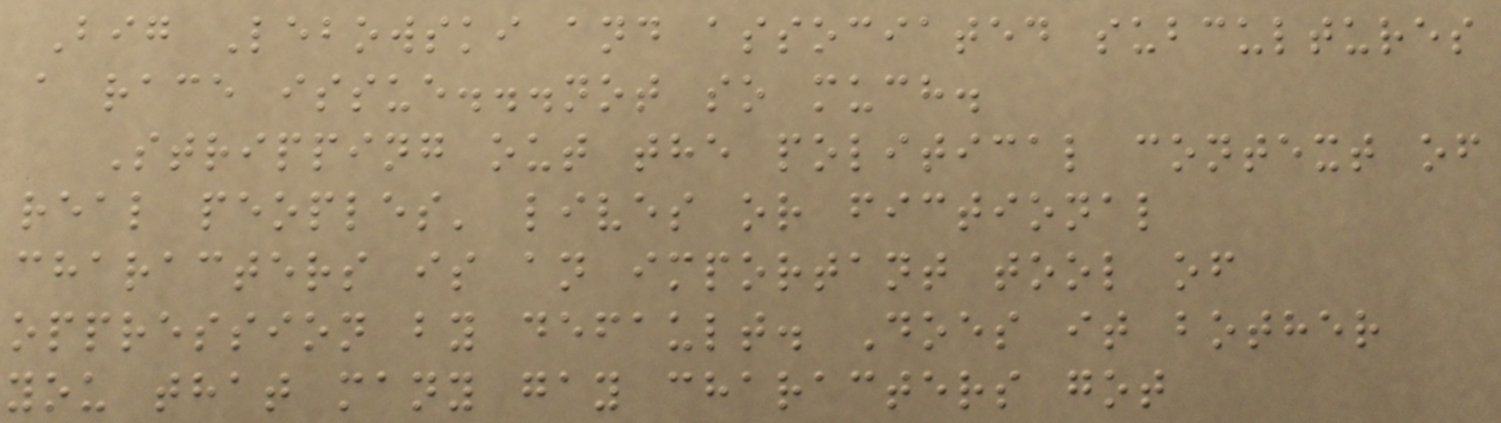Big Lebowski and associated subcultures
a race issue...not so much.
Stripping out the political context of
real peoples' lives or fictional
characters is an important tool of
oppression by default. Does it bother
you that many gay characters got
